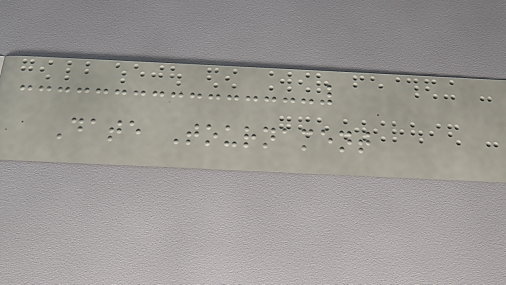Date Tournament
